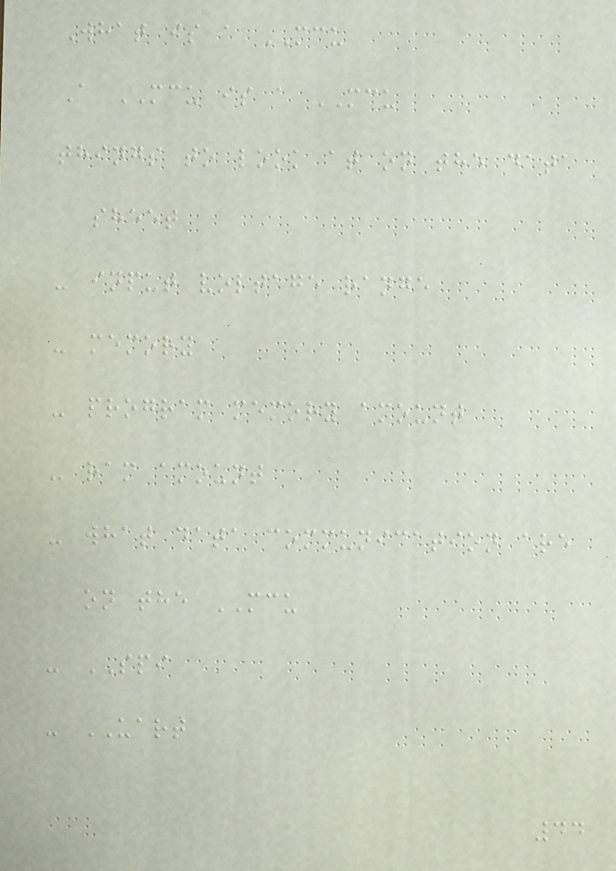What is a MCU
A MCU is a MCU
things to look at on the data
sheet
- input voltage range
- memory
- program memory amount
- ram amount
- what data communication are
on the MCU
- SPI
- UART
44
